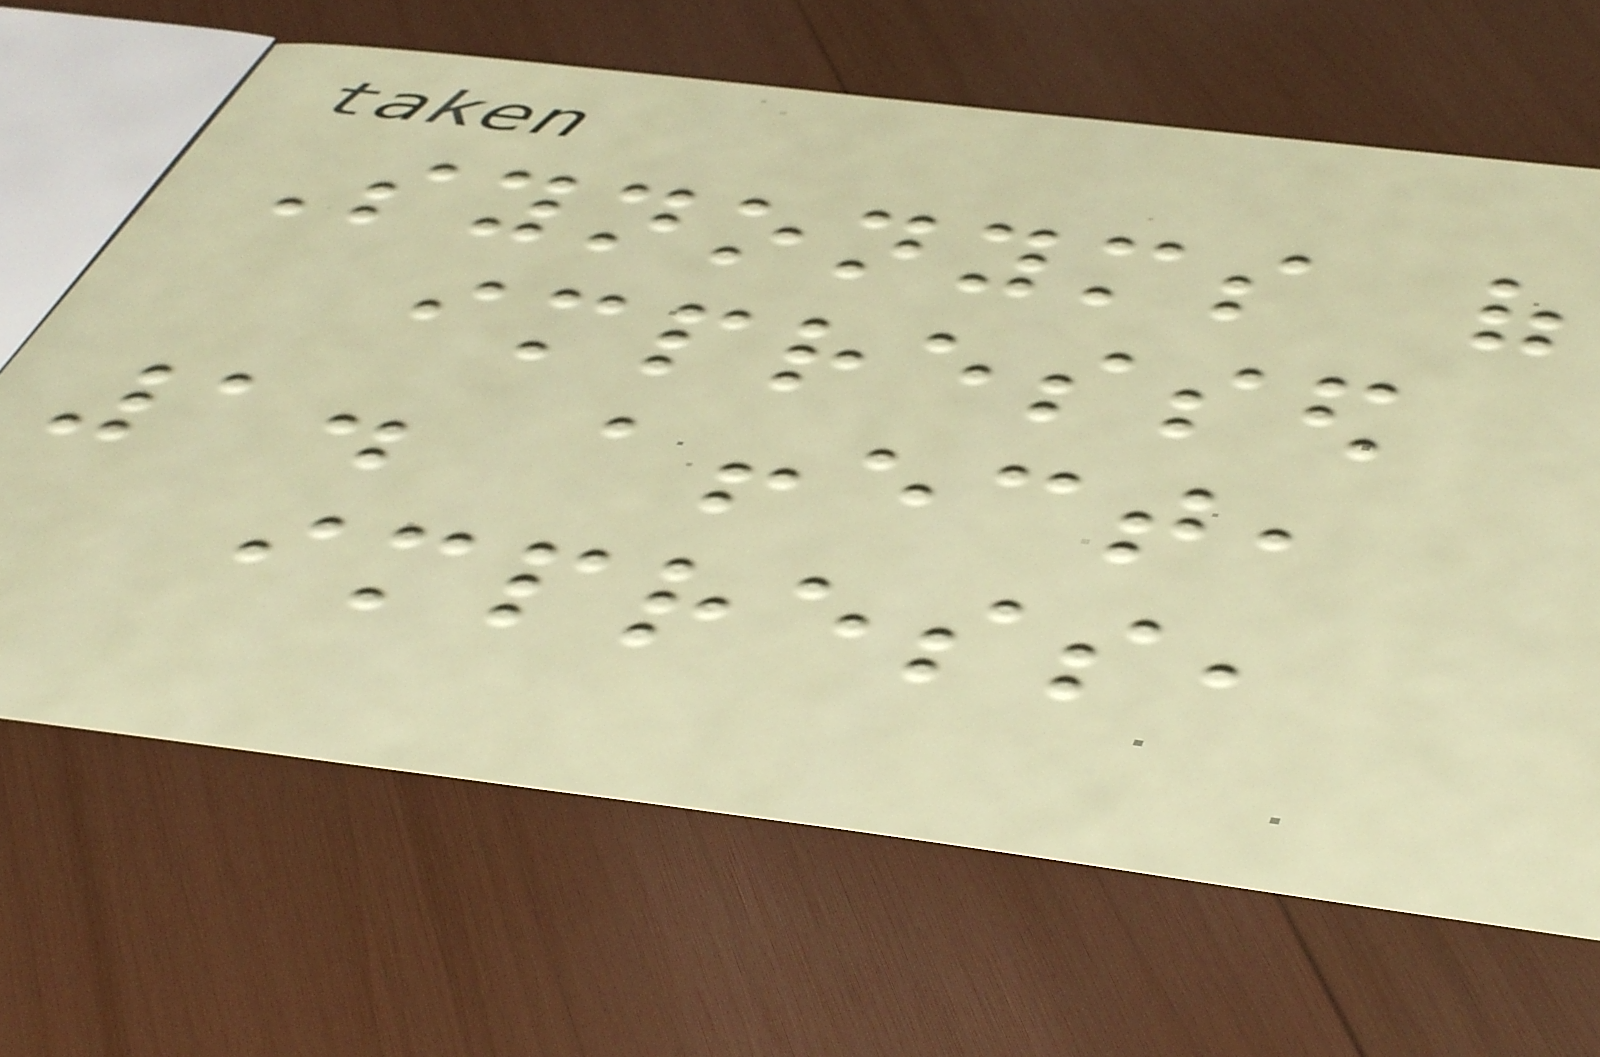Synonyms of
impressed
1. affect,
impress,
